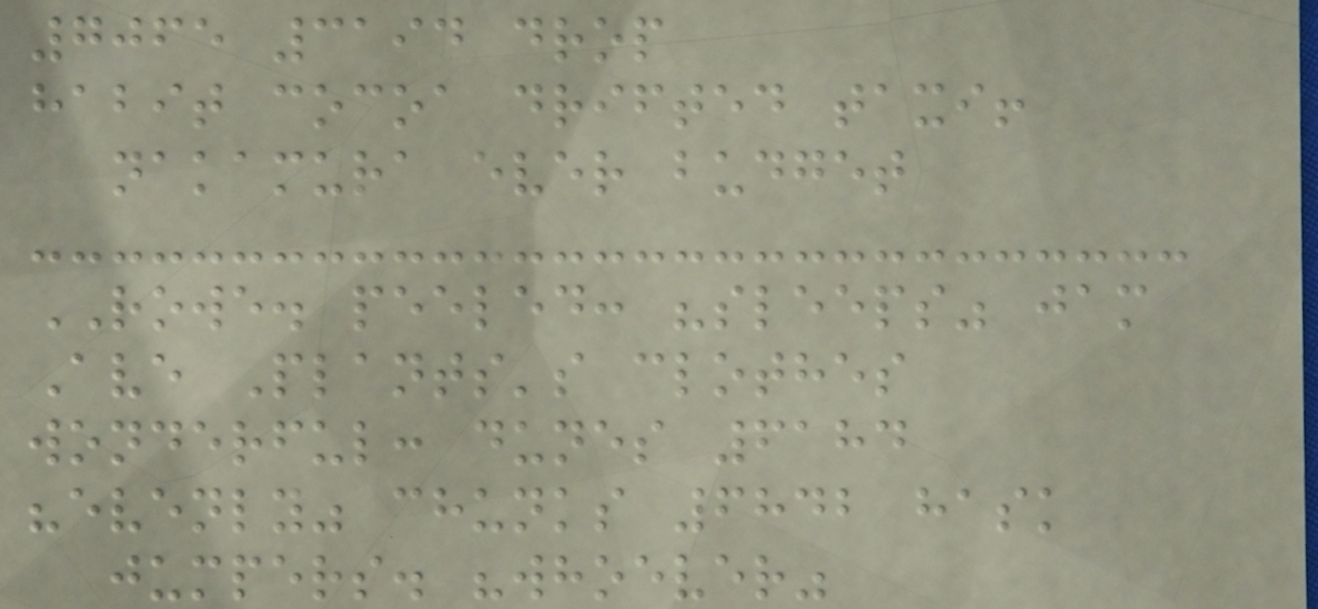7065 3194 drop
habit cocoa drifted taxi!
nakamura ever budget
ROWE. peeled: "sleeps" jam
Ave Plants's clothes
wonderful: dunes 6184
"evenly" chunks 6842 hask
jumpers. "whoever"
